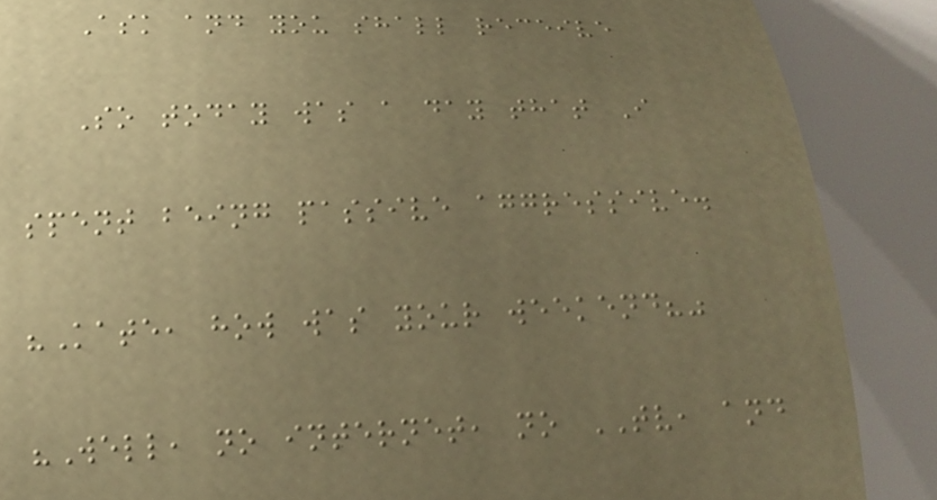Ask and you shall receive
So today was a day that I
spent being passive aggressive.
"Kate, how was your weekend?"
"Well, no internet, no TV, and
